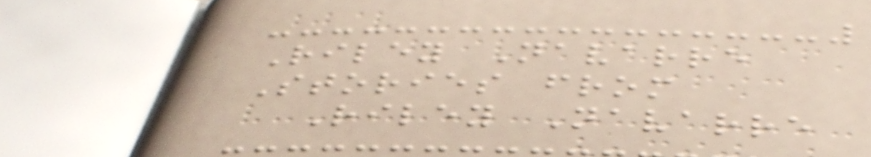Riley Navarre
Stories from
Riley Navarre
